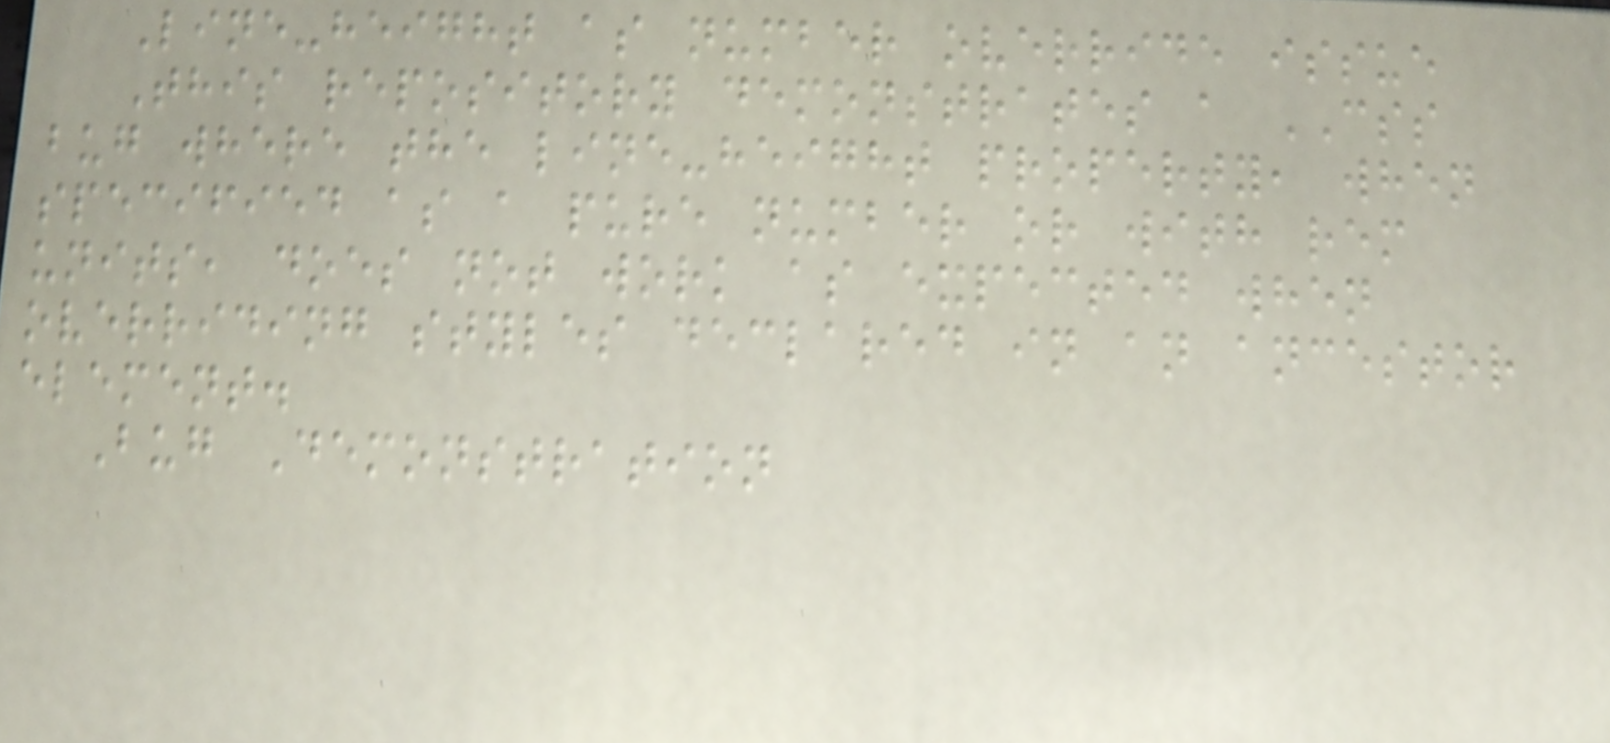Line-height as number override issue
This repository demonstrates a CSS
bug where the line-height property, when
specified as a pure number or with rem
units, does not work as expected when
overriding styles declared in an ancestor
element.
Bug Demonstration
